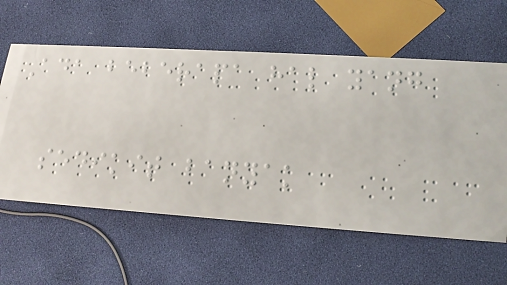Ada beberapa hal yang
sedikit banyak
